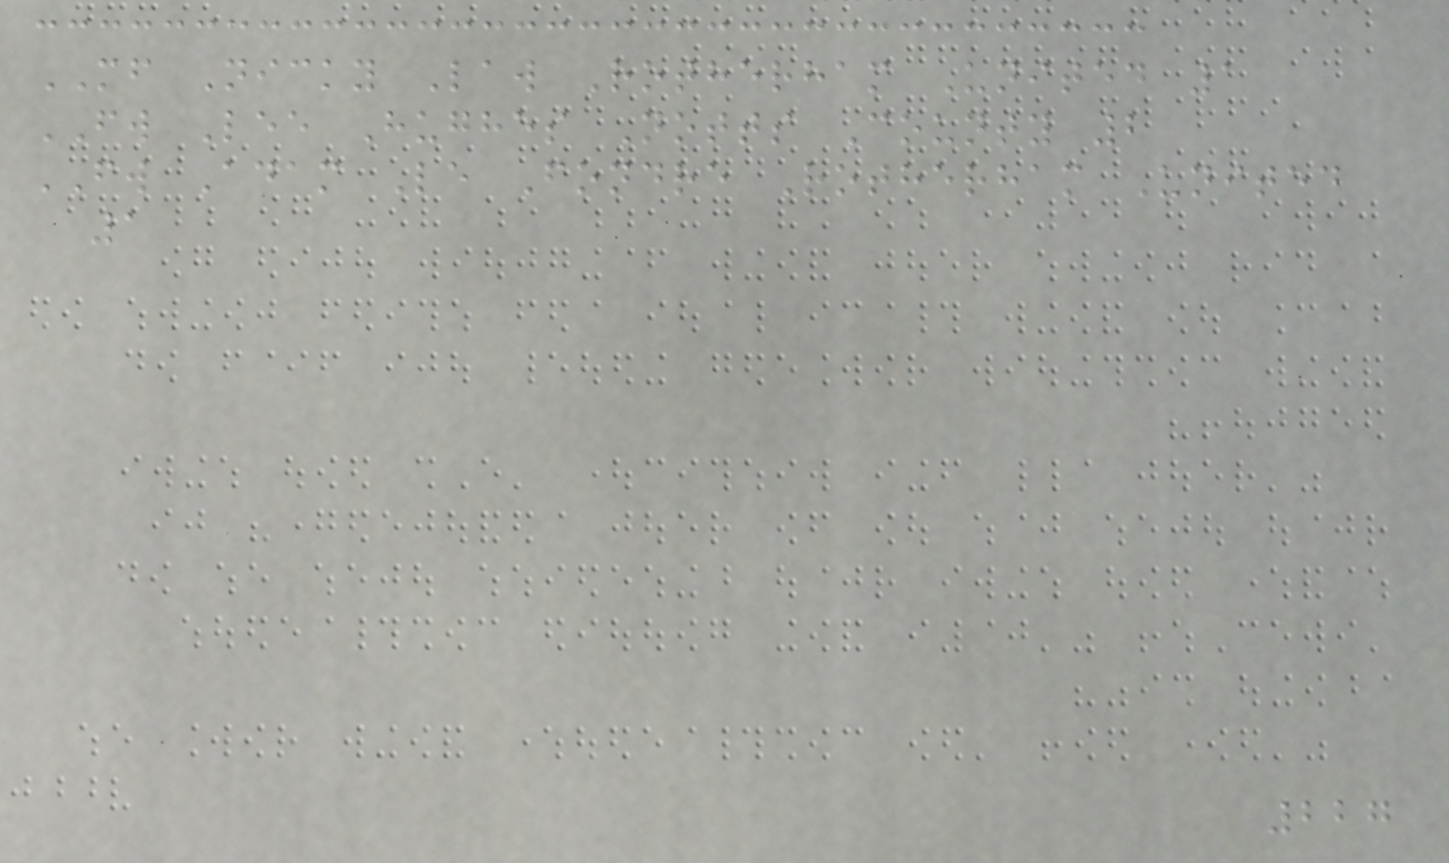MF Nicky Law Rotherham United 1
FW Lee Hughes Notts County 2
FW Adam Le Fondre Rotherham United
1
227
